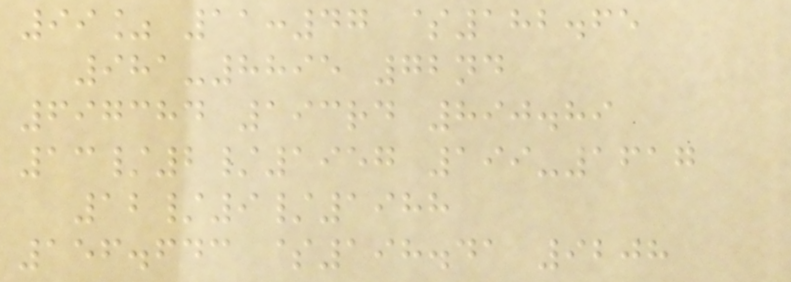99% 11:47 $182.65
981-8895 72nd
697384 193rd 890.89
13/2/1957 199-1617
12/9/1988
156.643 $198.41 9208
